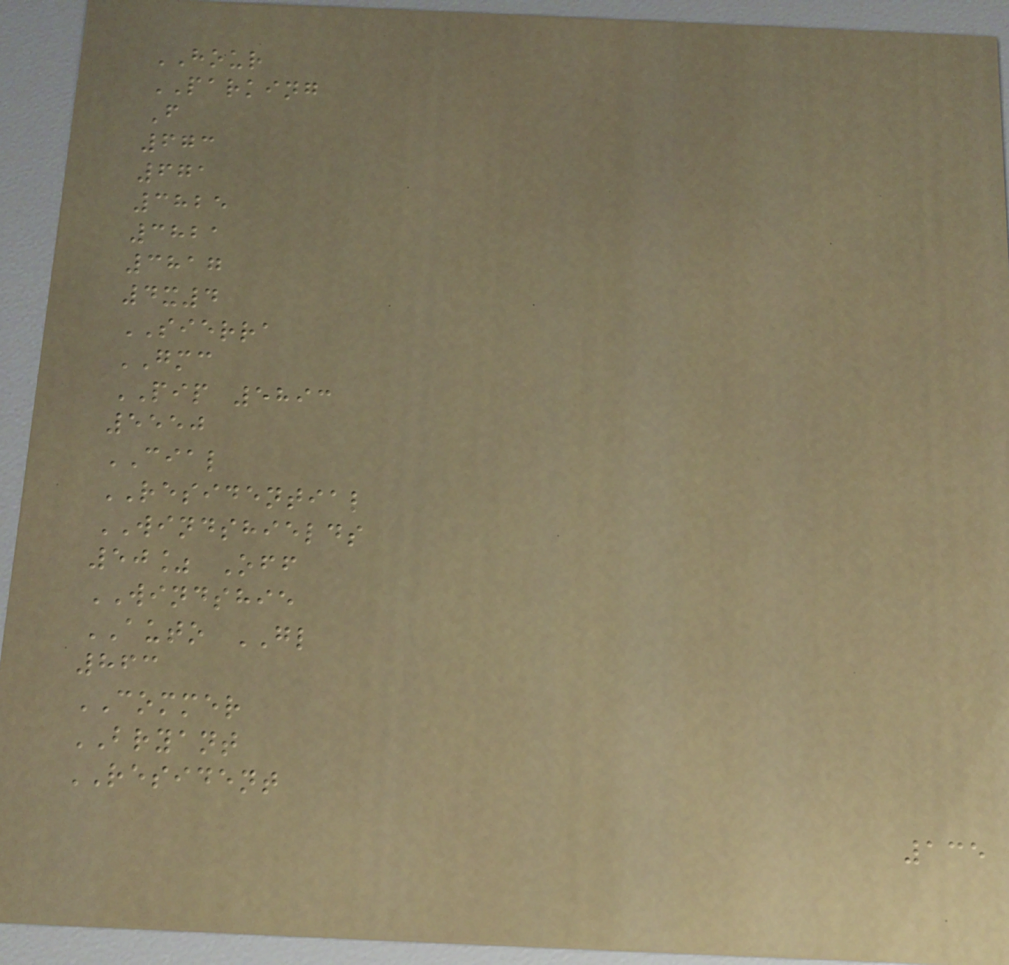HOUR
PARKING
F
673
671
3825
3821
3817
4x4
SIERRA
GMC
PIP 5893
5550
CIAL
RESIDENTIAL
WINDSHIELDS
50% Off
WINDSHIE
AUTO GL
863
COMMER
BRYANT
RESIDENT
135
